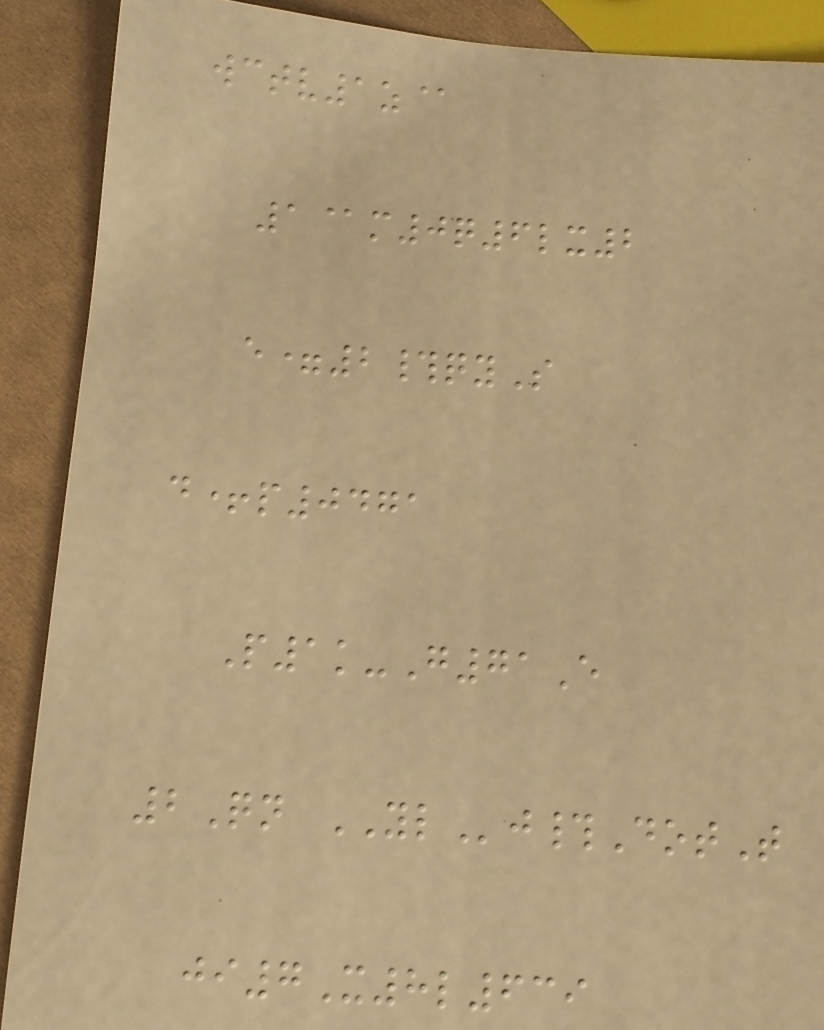wctv1z@
1@m0q6lx2
e=2#qyS
d+p0471
P1k-G71E
2Qn YLj#DotT
ji7X8l639
